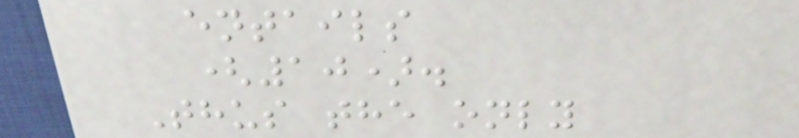entails
(10).
Thus the only
